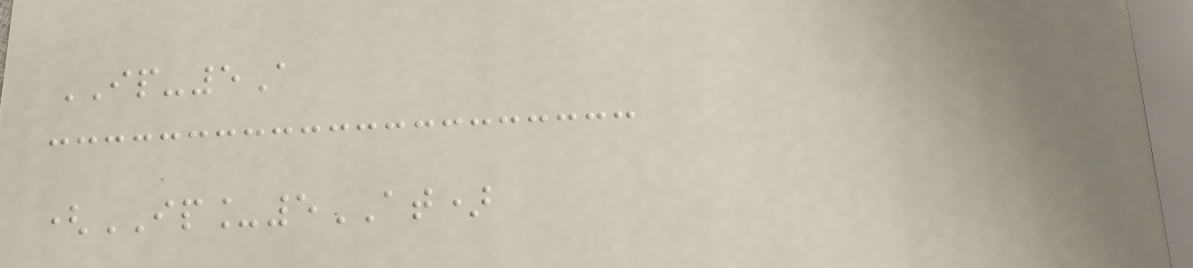IP-5A
(IP_5AT)
